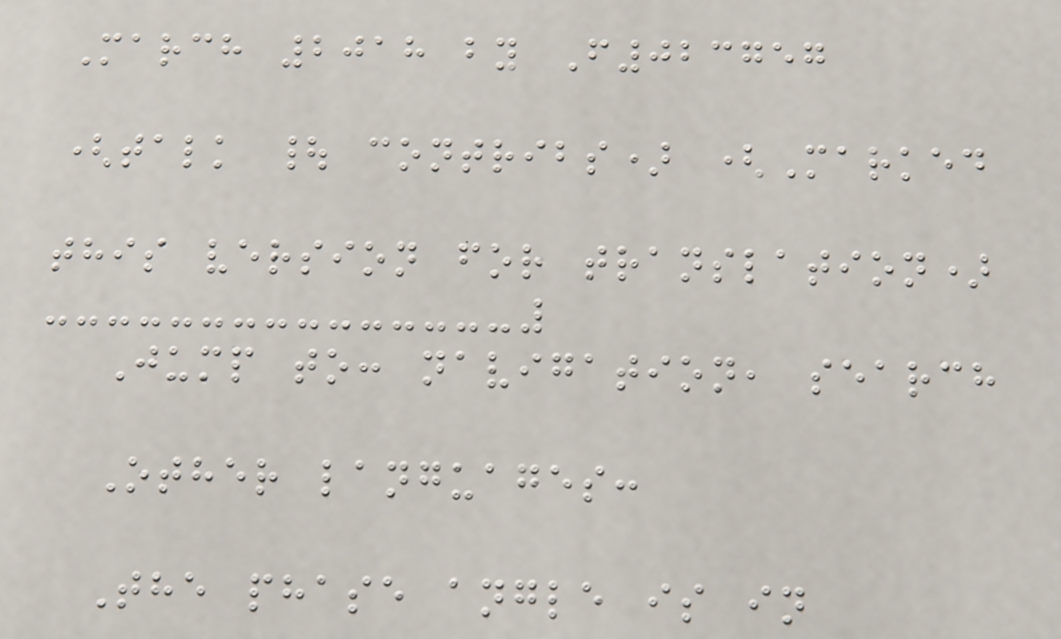March 2018 by F023757
(talk | contribs) (Marked
this version for translation)
Jump to: navigation, search
Other languages:
The phase angle is in
